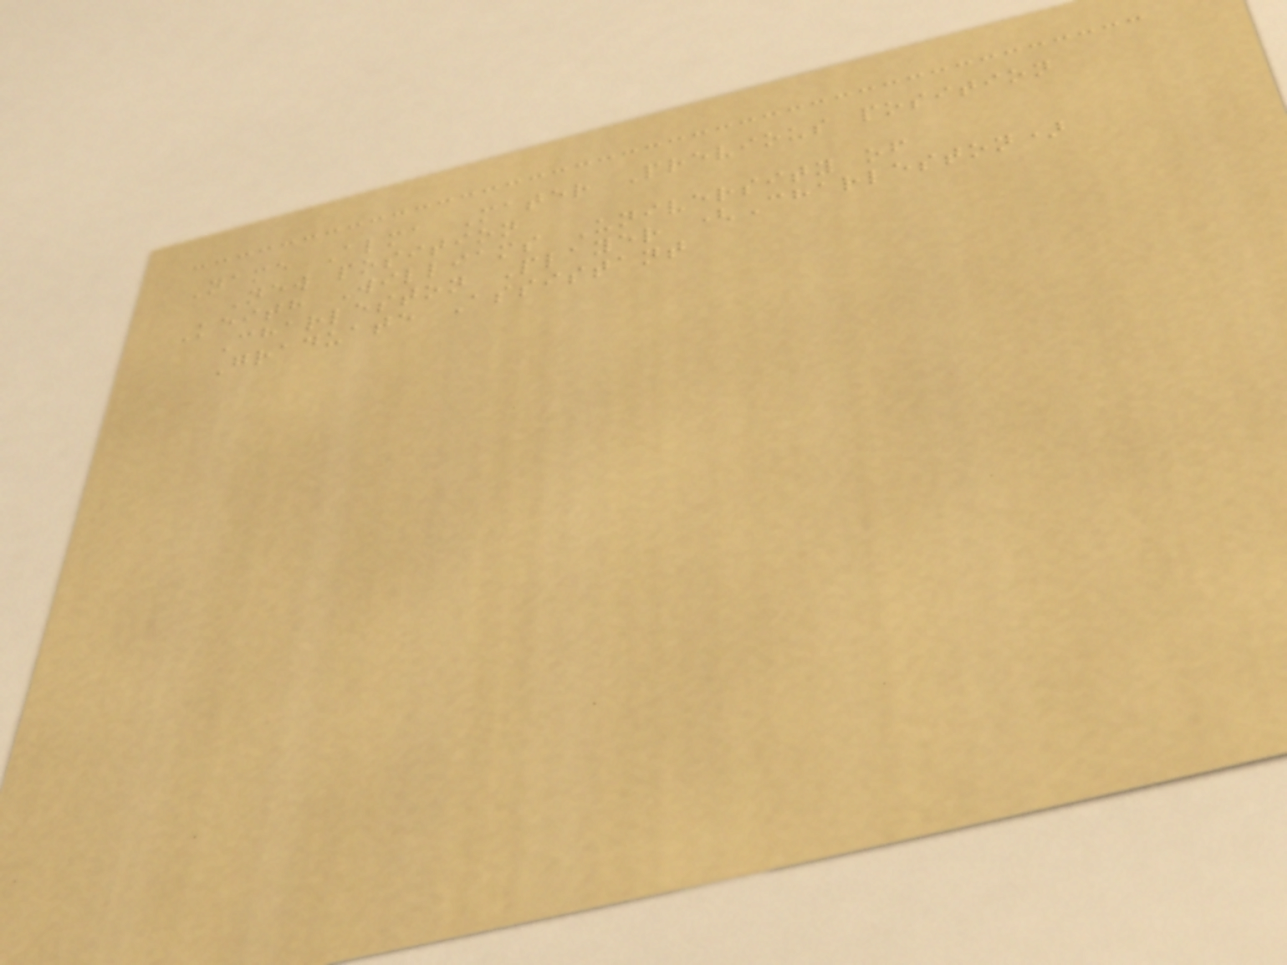Name Alma Mater Previous position
New position
Keith Williams University of
Charleston Player (Charleston)
Graduate Assistant
